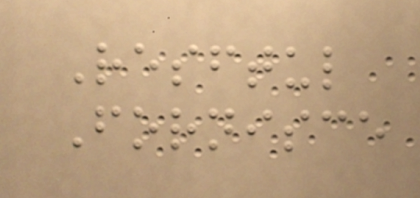Resftul
Fornisce
